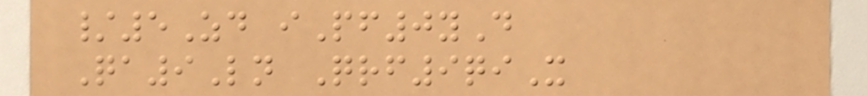/5Zd iPf0yD
Qa9Ln Qrf9qiX
